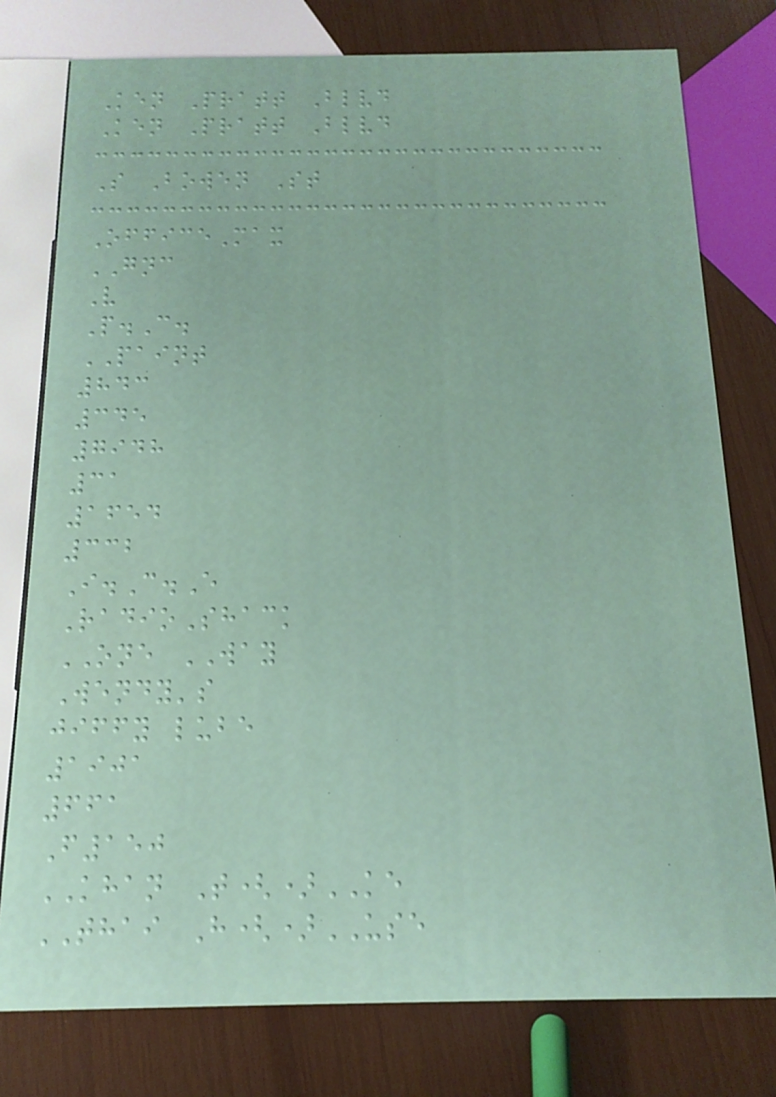Ken Pratt Blvd
Ken Pratt Blvd
S Bowen St
OfficeMax
GNC
V
P.C.
PAINT
843
345
7948
31
1654
332
I.C.E
RadioShack
ONE WAY
Wendy's
jiffy lube
1901
661
F150
KHAN T()KE
THAI H()USE
